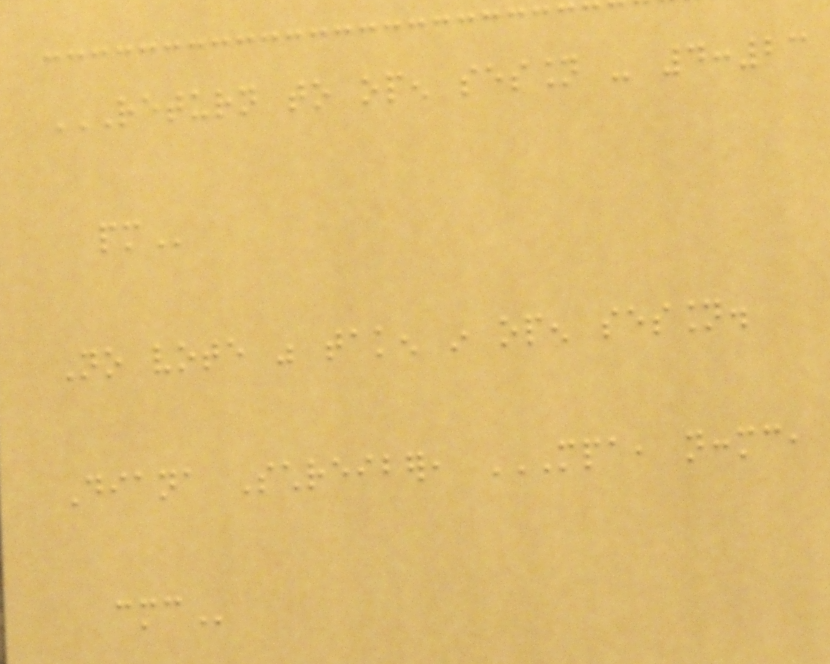RETURN TO OPEN SESSION - 4:23
PM
No vote was taken in open session.
Diana Schreiber, MPA, NCCMC,
CMC
